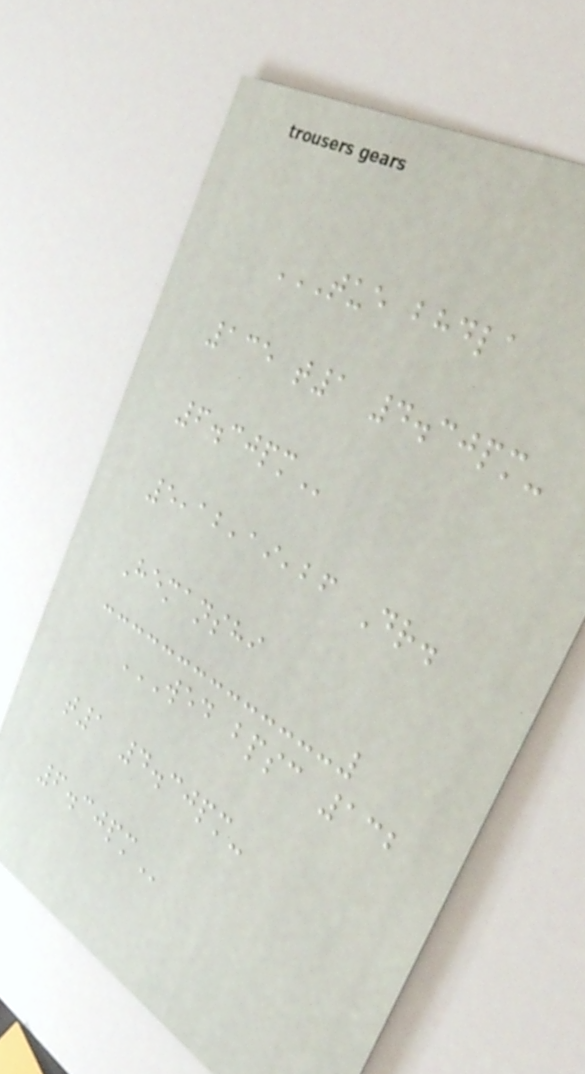TUE BHDLA
135 T1 4.30PM-
6.30PM
5,12,19,26 Dr.
Hemanshi
WED BPSC 132
T1 4.30PM-
6.30PM
